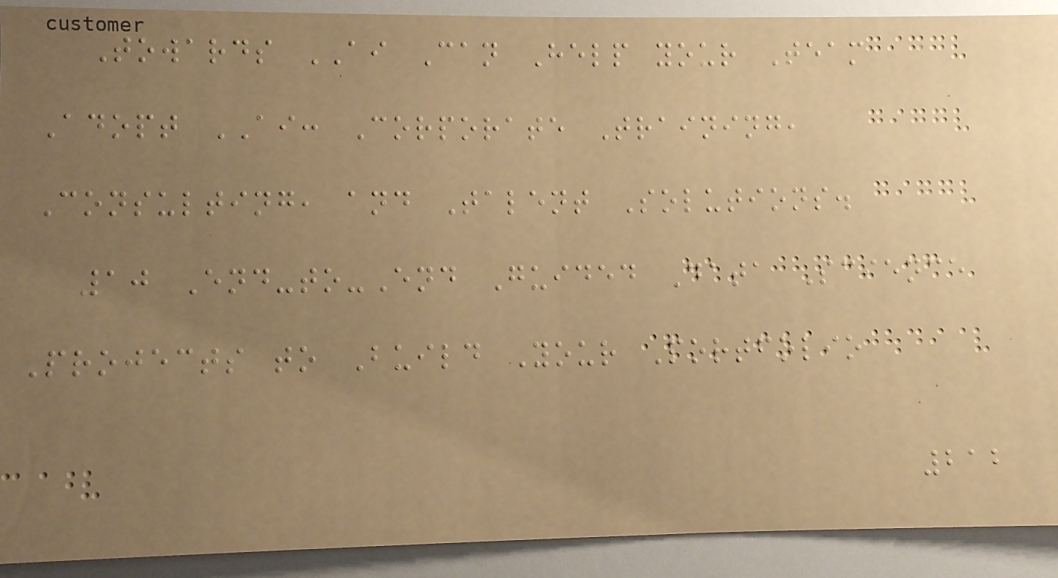Towards AI Can Help your Team
Adopt AI: Corporate Training,
Consulting, and Talent Solutions.
10 End-to-End Guided Data Science
Projects to Build Your Portfolio
212
